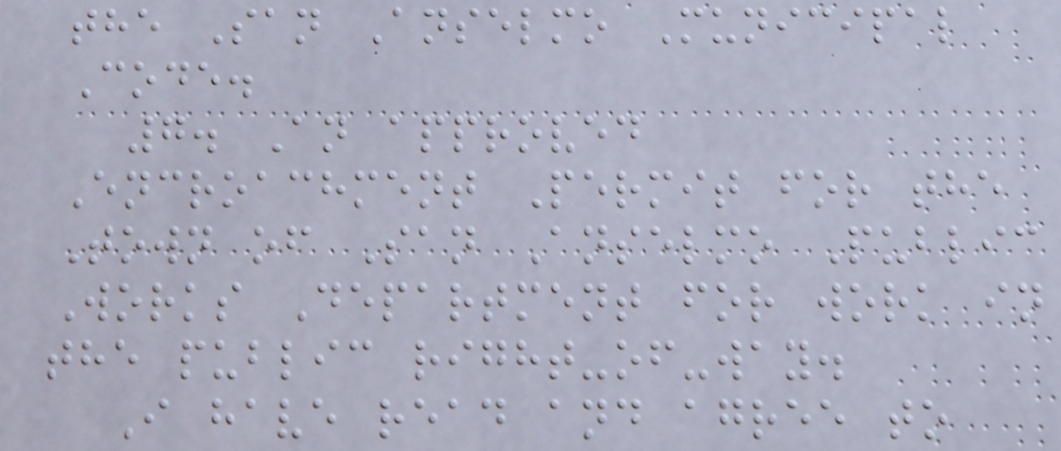the San Anselmo Municipal
Code.
7. An approved
Encroachment Permit for the
Town of San Anselmo Public
Works Department for work in
the public right-of-way.
I have read and agree to
